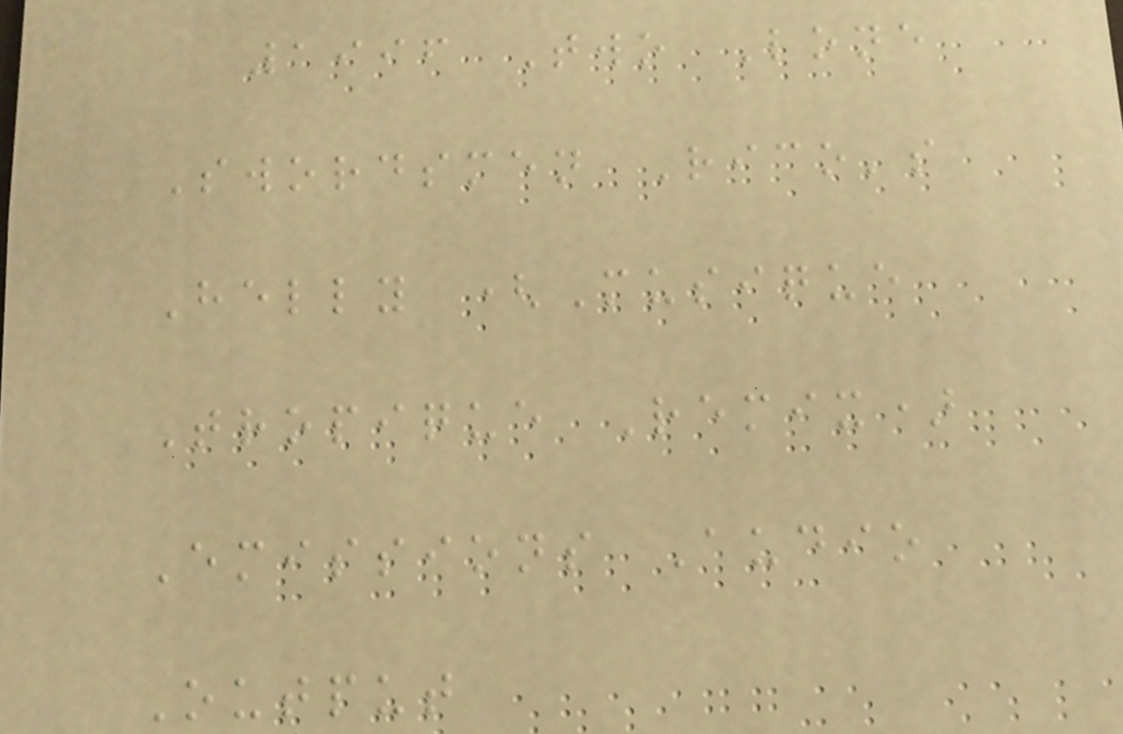1996 Two Lone
Swordsmen Rico's
Helly (Musique
Tropique Remix)
Emissions Audio
Output
